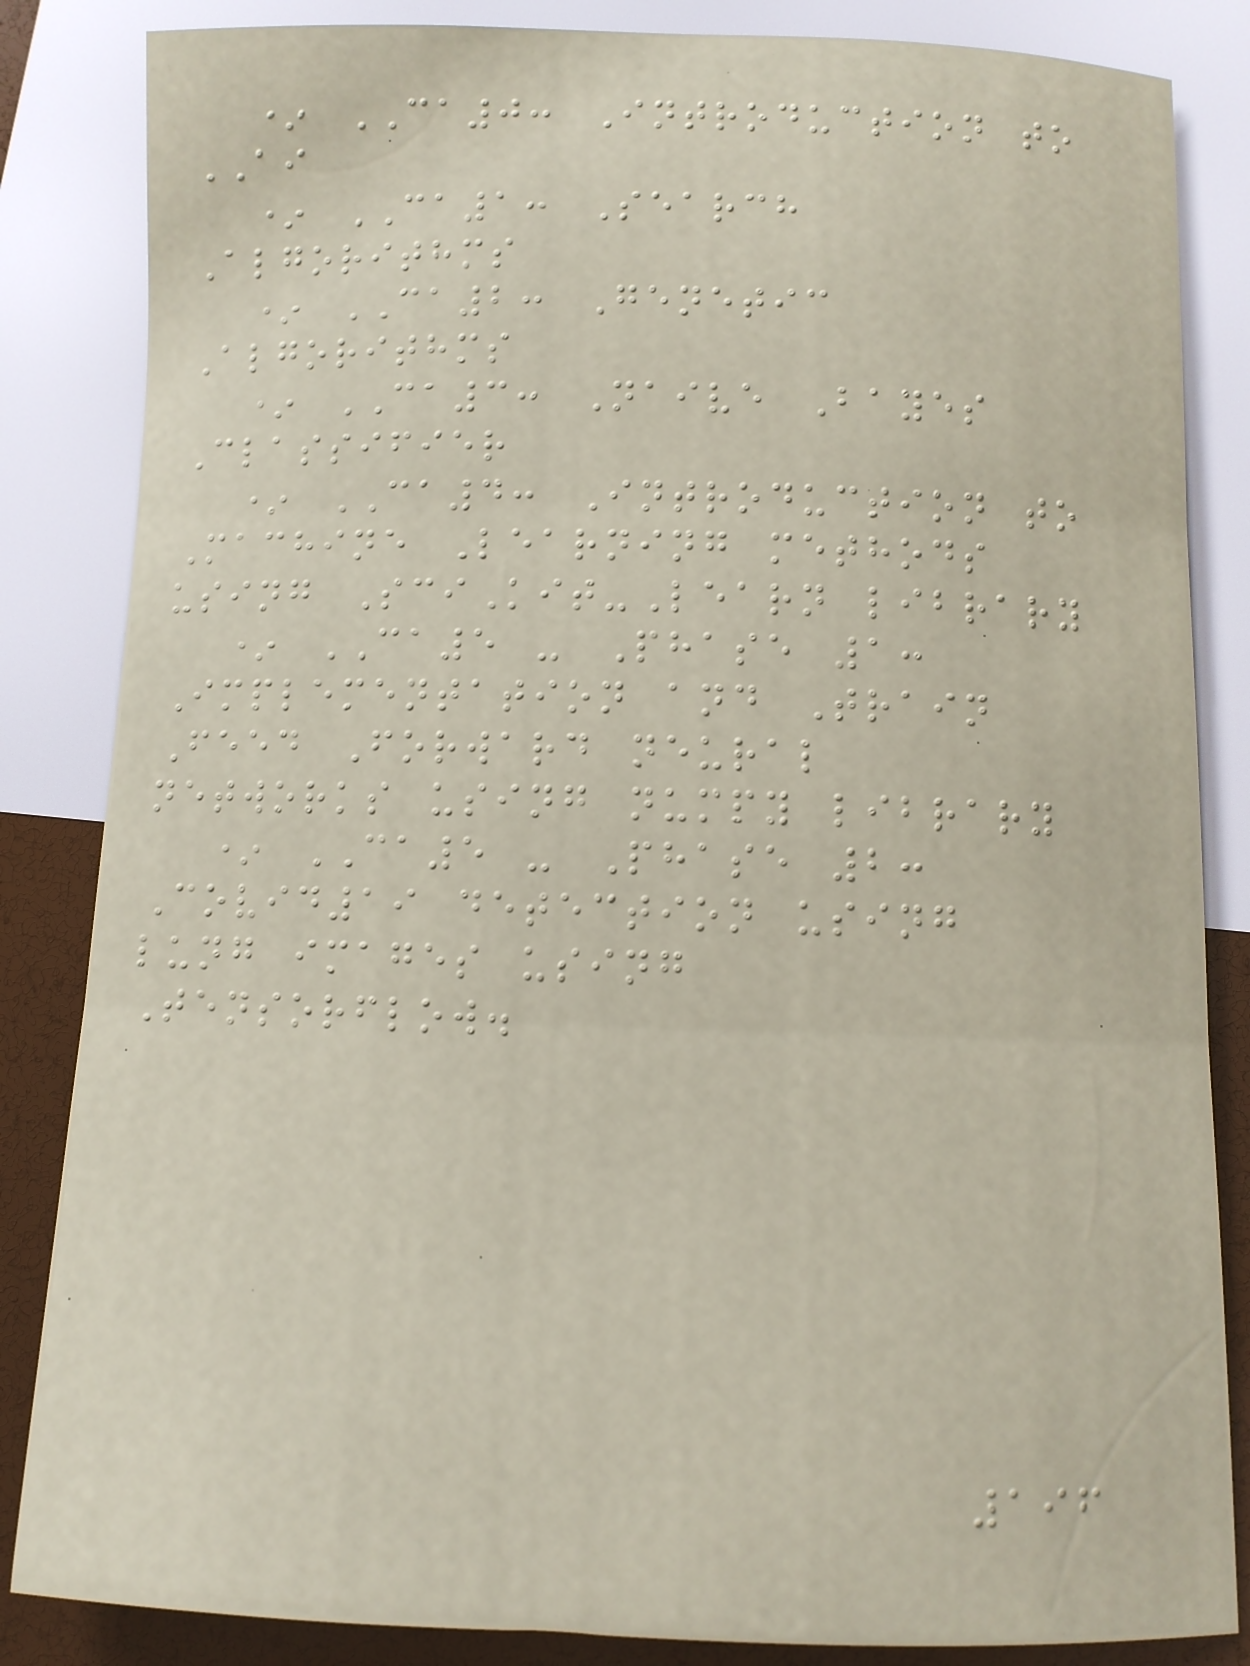* CA0: Introduction to
AI
* CA1: Search
Algorithms
* CA2: Genetic
Algorithms
* CA3: Naive Bayes
Classifier
* CA4: Introduction to
Machine Learning methods
using SciKit-Learn library
* CA5 - Phase 1:
Implementation and Train
Feed Forward neural
networks using numpy library
* CA5 - Phase 2:
Covid19 detection using
lung images using
Tensorflow.
196
